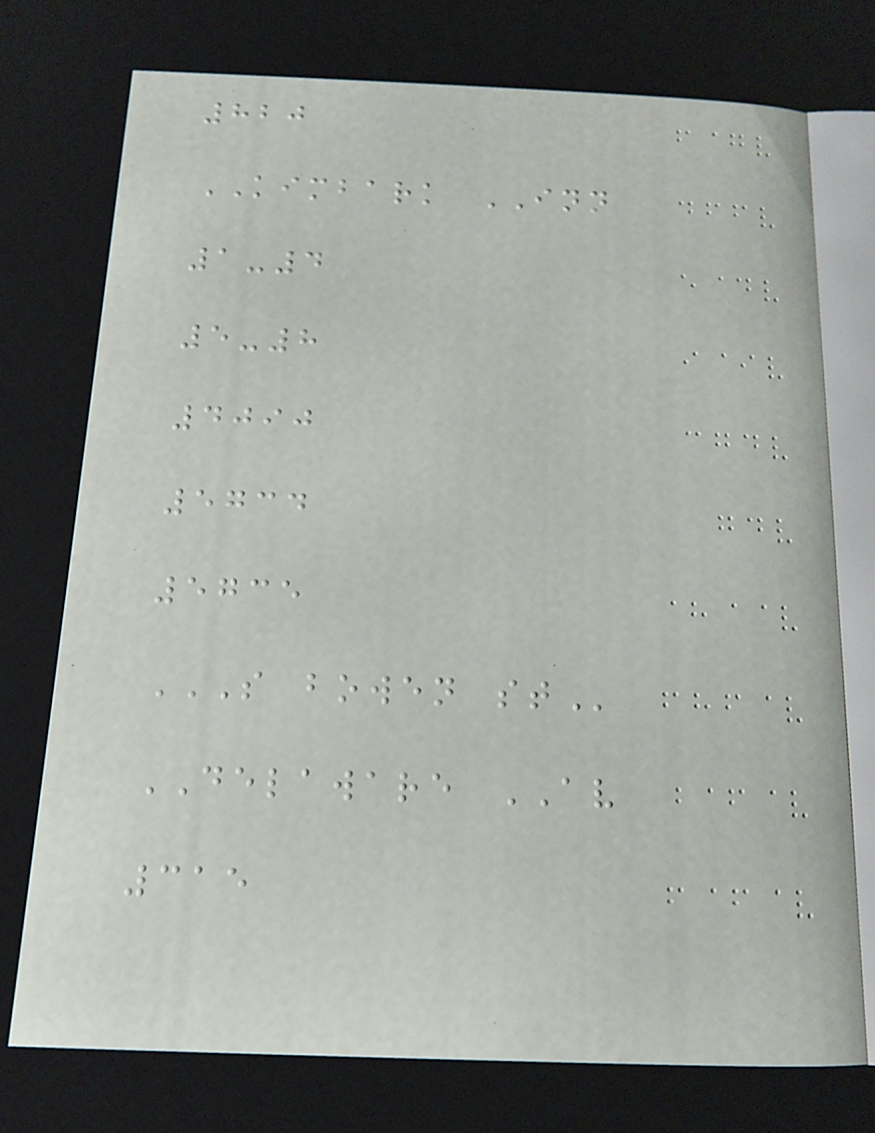820
KIMBARK INN
1-4
5-8
4090
5734
5735
S BOWEN ST
DELAWARE AV
315
